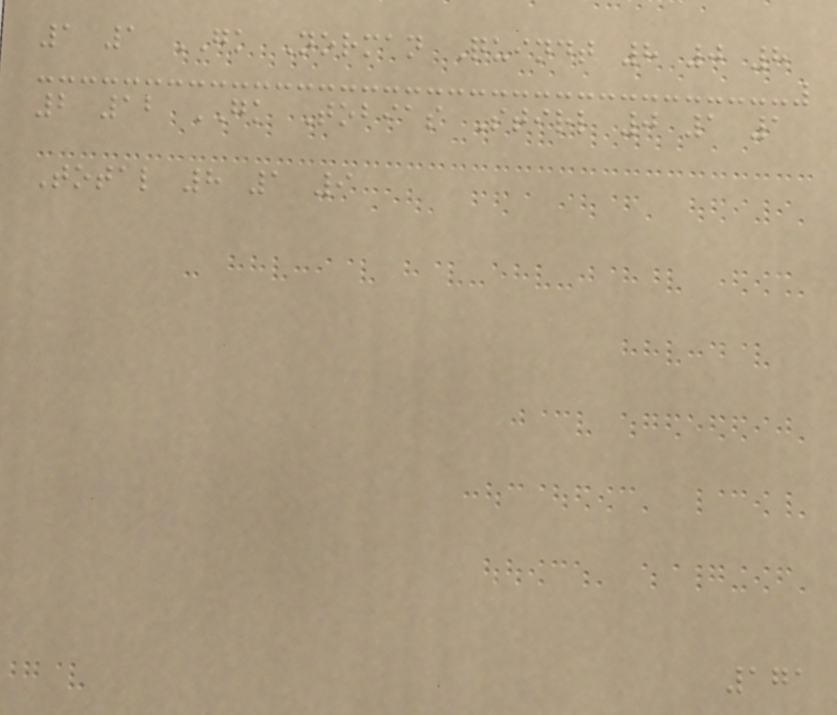1 1 GK Norman Quindt 8 0 8
2 12 GK Tobias Stirl 0 1 1
Total 8 1 9
171
